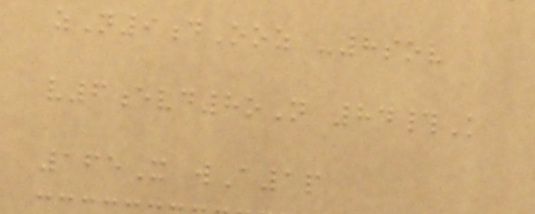zN9dOoz -8sov
v6evd8oN 84#K
165X wA1p
